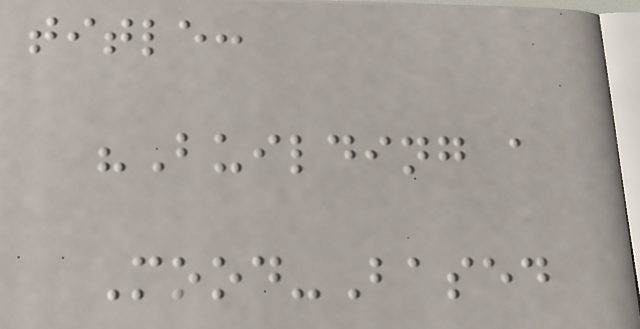title:
"Building a
Mood-Based
